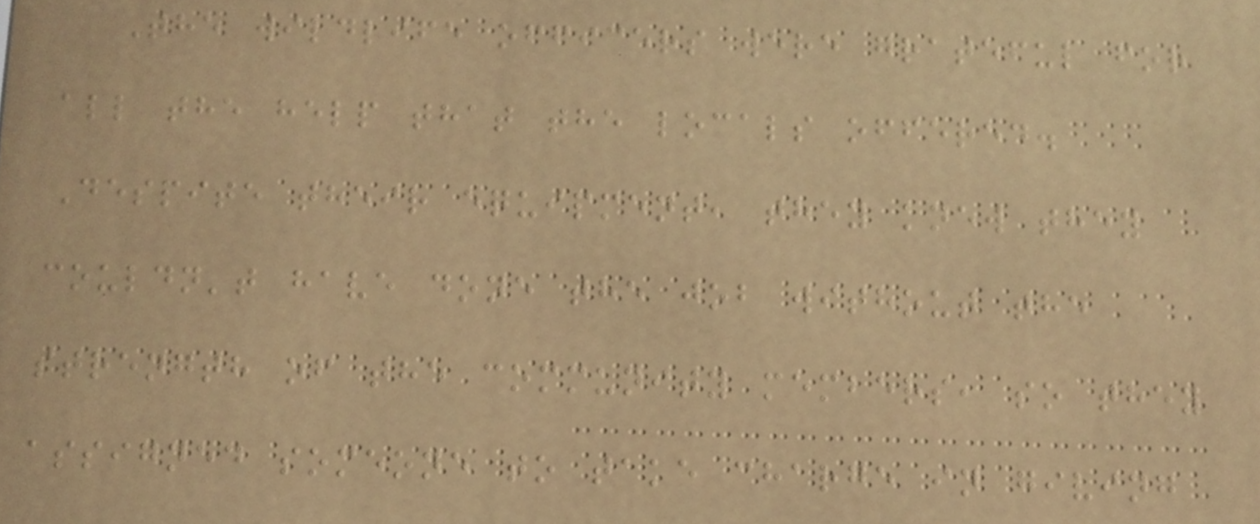The wildlife officers were grateful for
all the help that the locals offered.
Despite their equipment, they knew they
couldn't have done the job without the
strength of the community members, so they
assigned someone to take charge in giving
